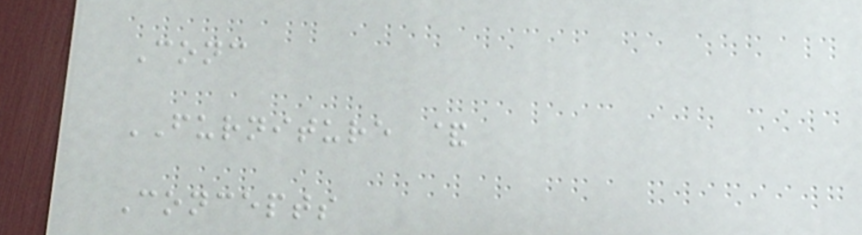Conc
FURNITURE &
Concepts
